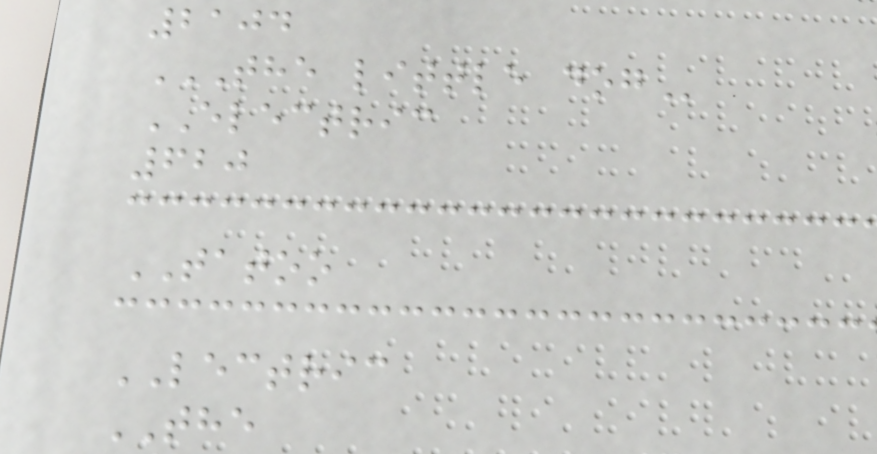2104
THE LITTLE DOG
ELECTRIC
620
TATOO
LECTRIC
THE
